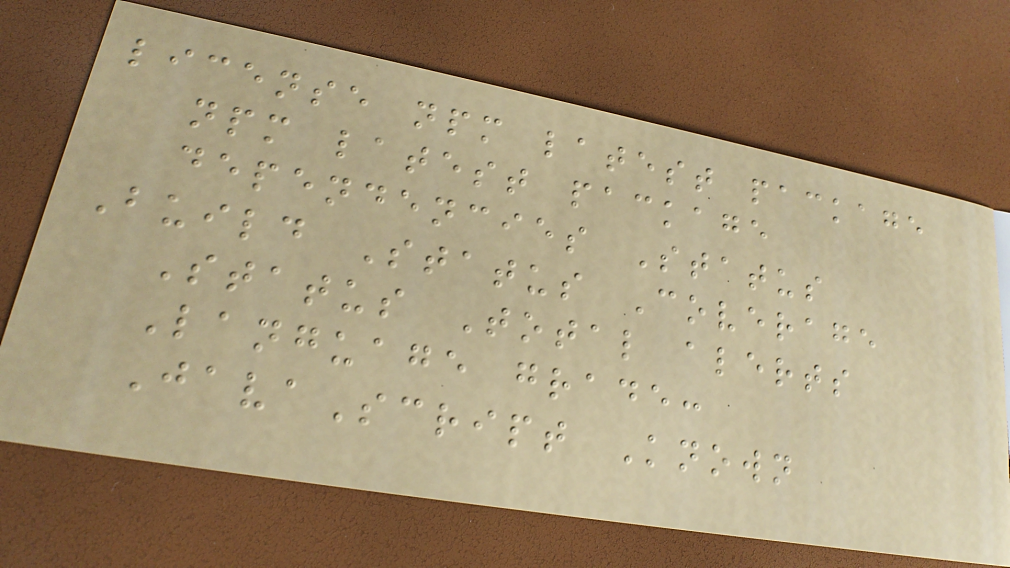license npm latest package
npm latest package
dependencies Status
Build Status Coverage
Status Total alerts
Language grade:
JavaScript Known
